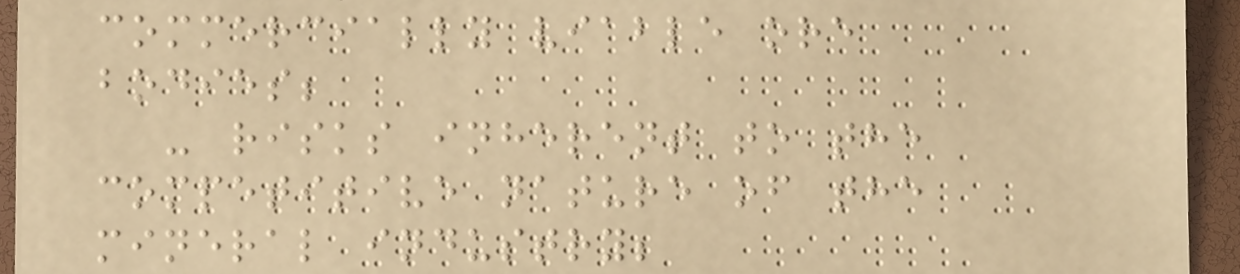commercially viable ore
bodies;
- risks inherent to the
competitive nature of the
mineral industry;
